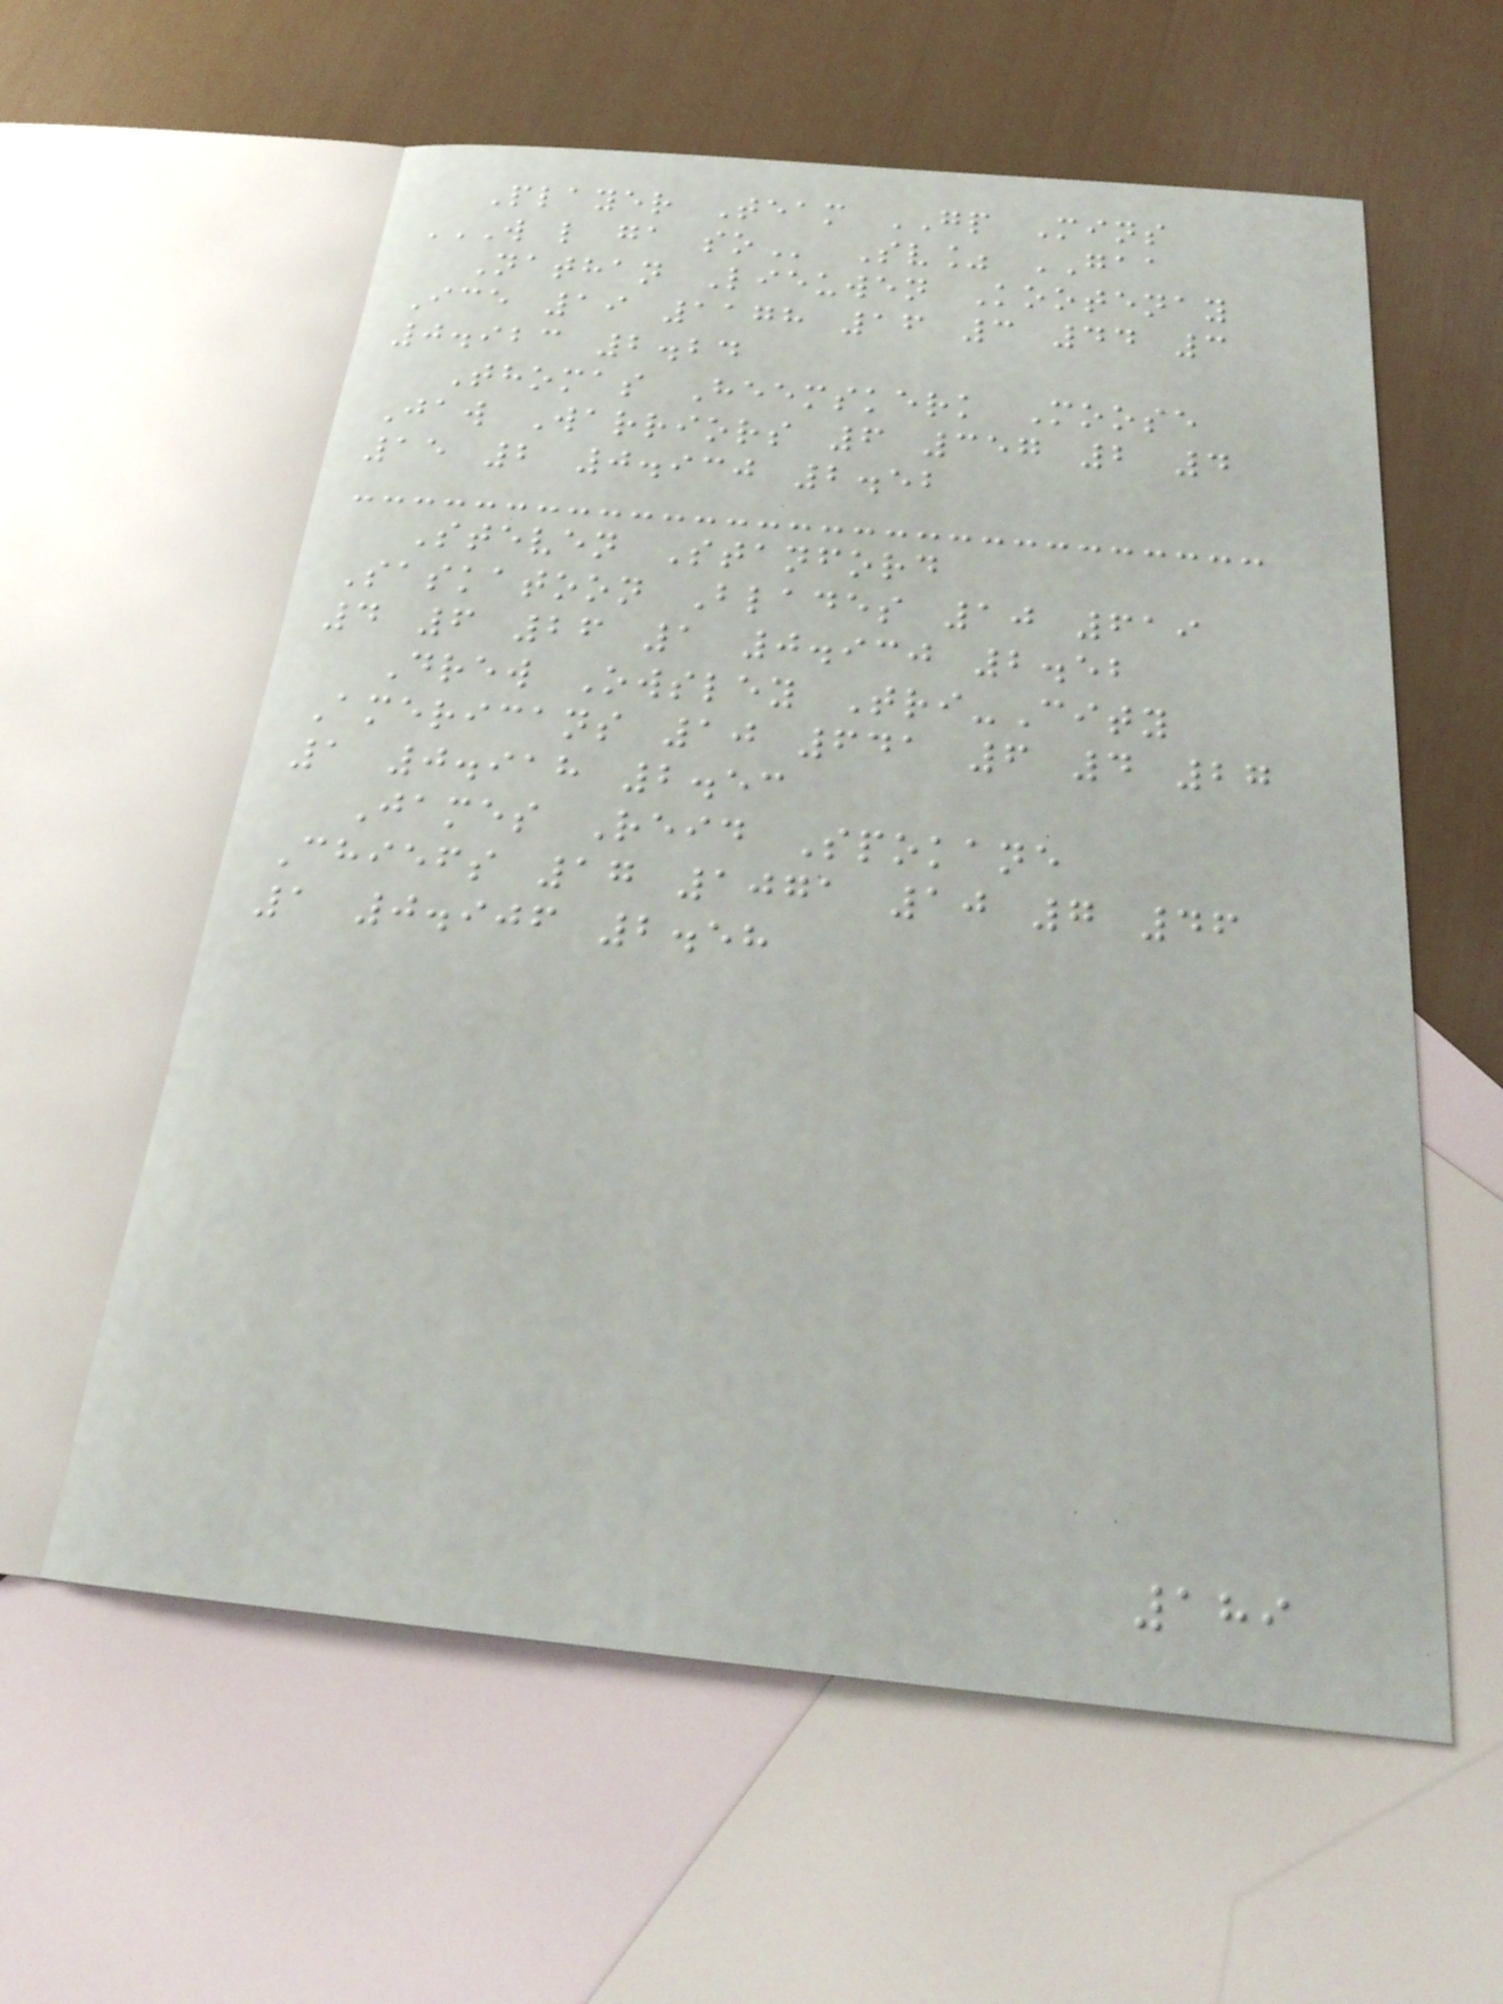Player Team GP Mins
W L GA SO Sv% GAA
Nathan Lieuwen Kootenay
Ice 19 1178 16 3 44 3
0.923 2.24
Thomas Heemskerk Moose
Jaw Warriors 6 357 2 4
15 2 0.930 2.52
Steven Stanford
Saskatoon Blades 10 619
4 6 26 1 0.930 2.52
Drew Owsley Tri-City
Americans 10 641 6 4 27
1 0.918 2.53
James Reid Spokane
Chiefs 17 1071 10 7 46
1 0.906 2.58
189
